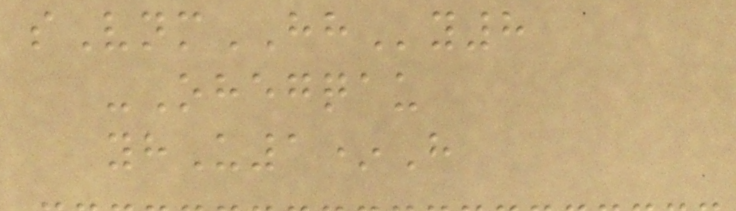sVnmHHy8
-Ohegqau
yhU1*H
